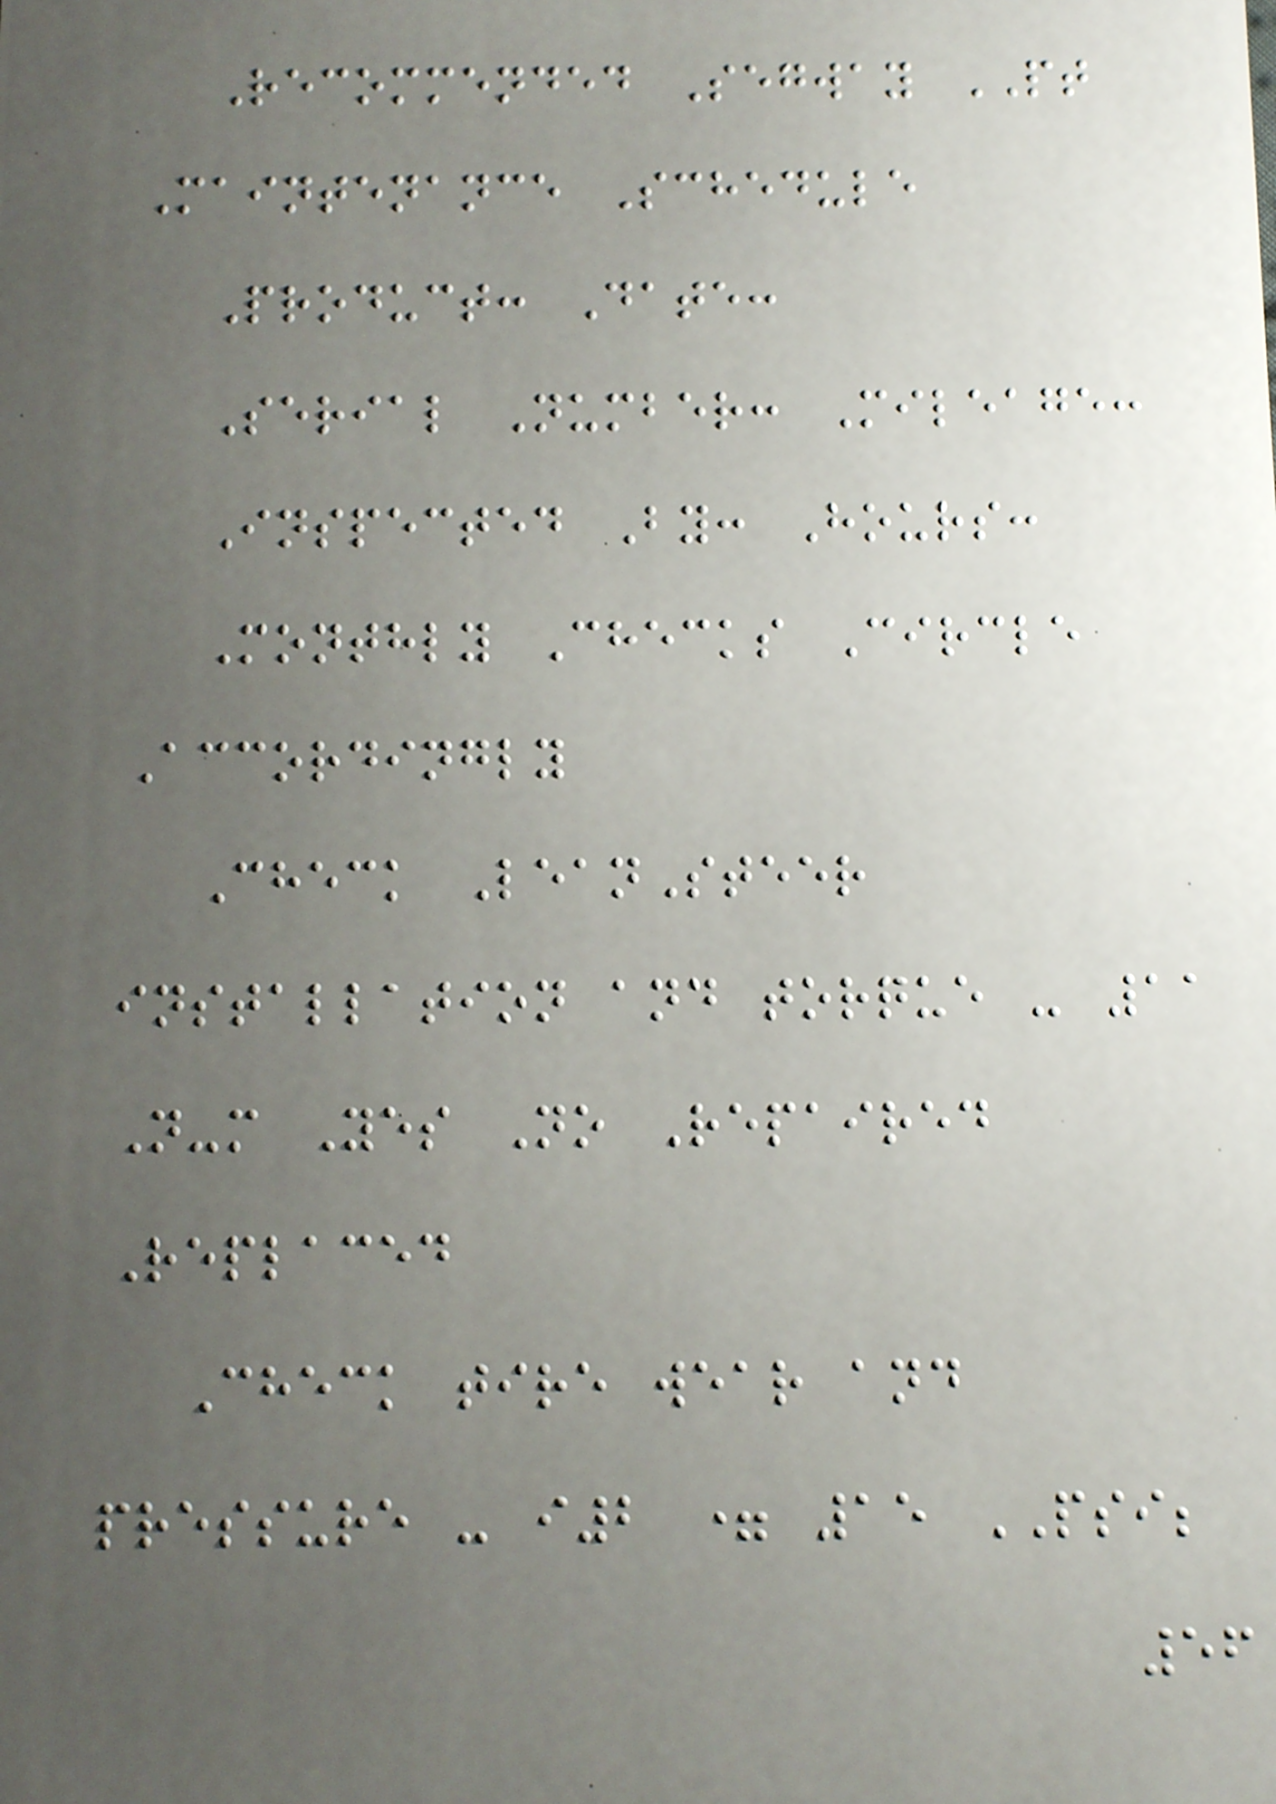Recommended Segway PT
Maintenance Schedule
Product: Date:
Serial Number: Mileage:
Inspected By: Hours:
Monthly Checks Circle
Accordingly
Check LeanSteer
installation and torque - 11
N-m Yes No Repaired
Replaced
Check tire wear and
pressure - i2 = 15 PSI;
56
